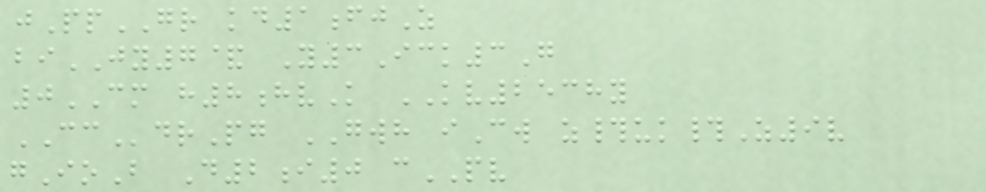jPpGR kd1fjZ
biJY7& Y3Ick3G
0CM h8hvK KV2538y
CCdrPg GWH iCw z#uk#Z9v
gIoB D2i0 cPV
